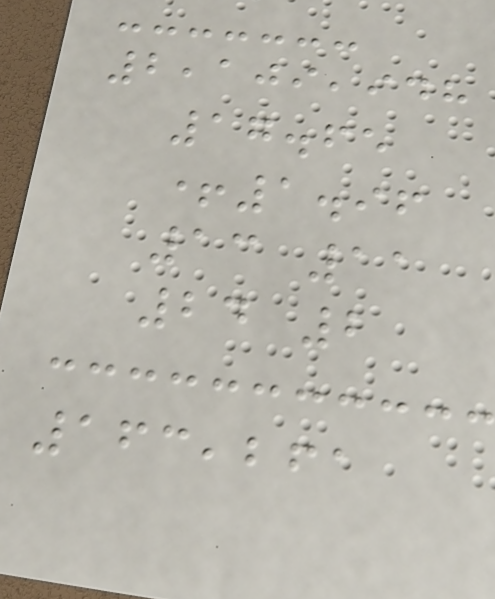2,109,948
17.65
+1.96
13 11
24 2
163,261
